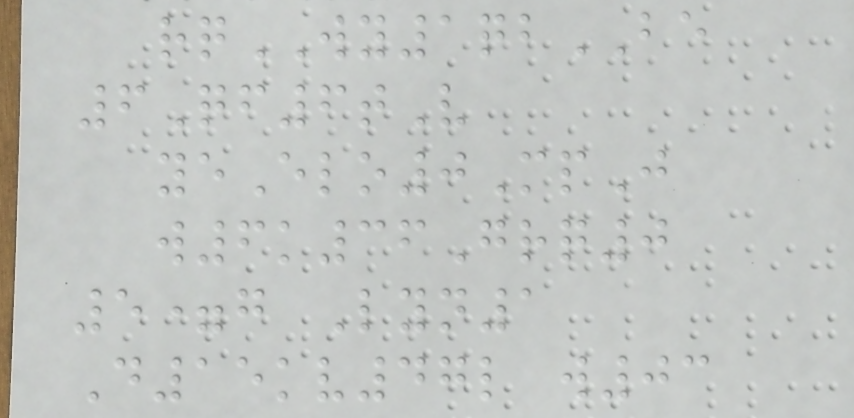rqWY1qbBE
6Qf6tV
yeElo0MpJ
w6k36Grq0
5=g Lyn1
D15kv47l w03
